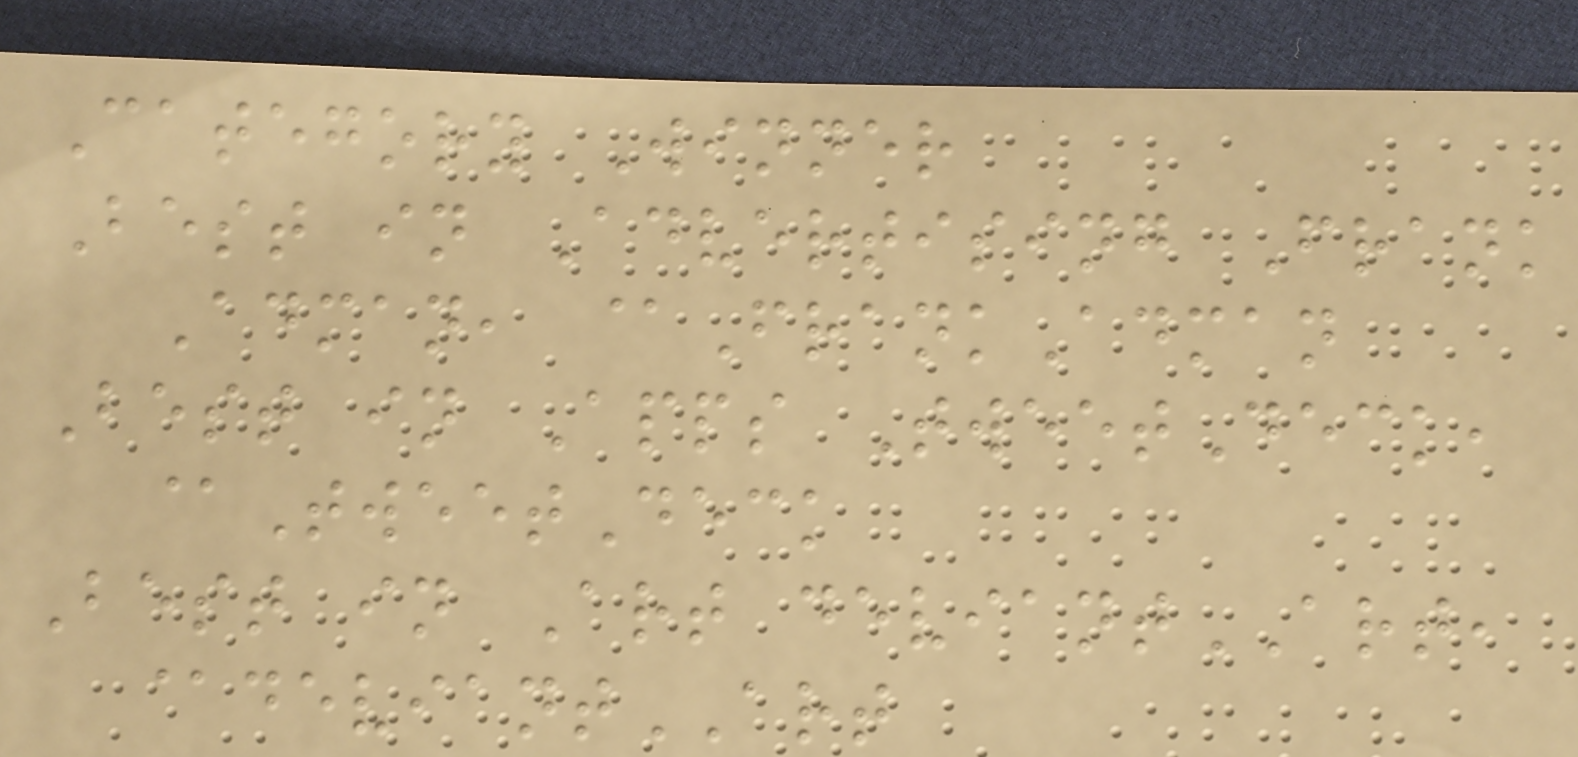Category Winner
Best in Advertising Frank
Adman, @FrankAdman
Best in Apps TweetDeck,
@TweetDeck
Best in Art deviantART,
@deviantART
